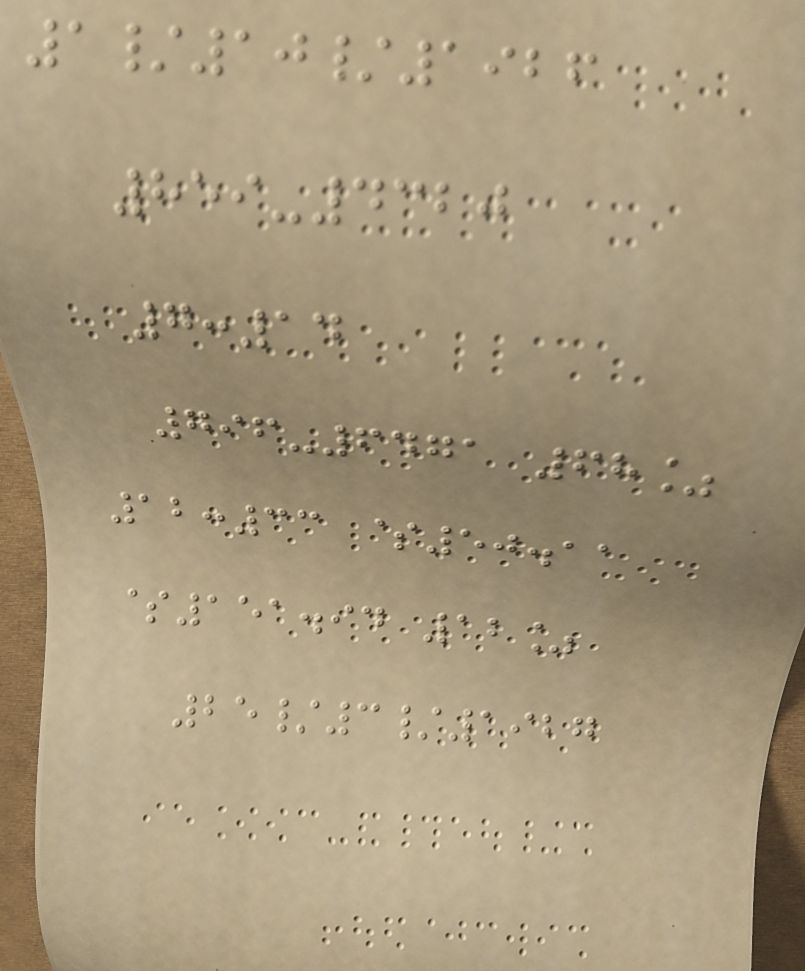1/10/1926
859-4320
7:14
796-6471 68%
12:33 $50.11
$151.94 12%
25/3/1927
